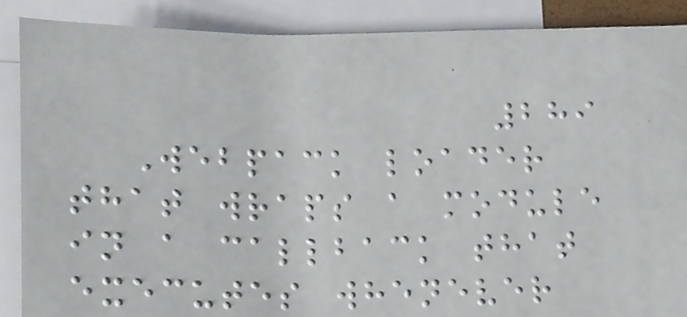289
Webpack loader
that wraps a module
in a callback that
executes whenever
